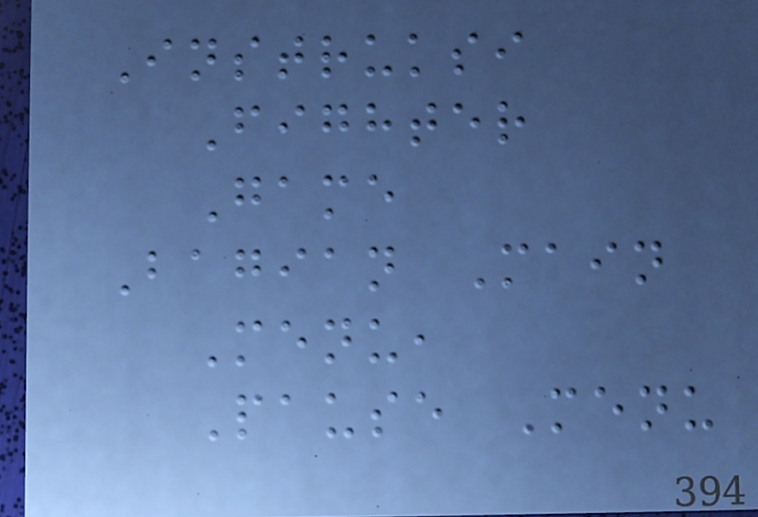Instruksi
Fighter
Game
Bagian Main
Menu,
Pause Menu
